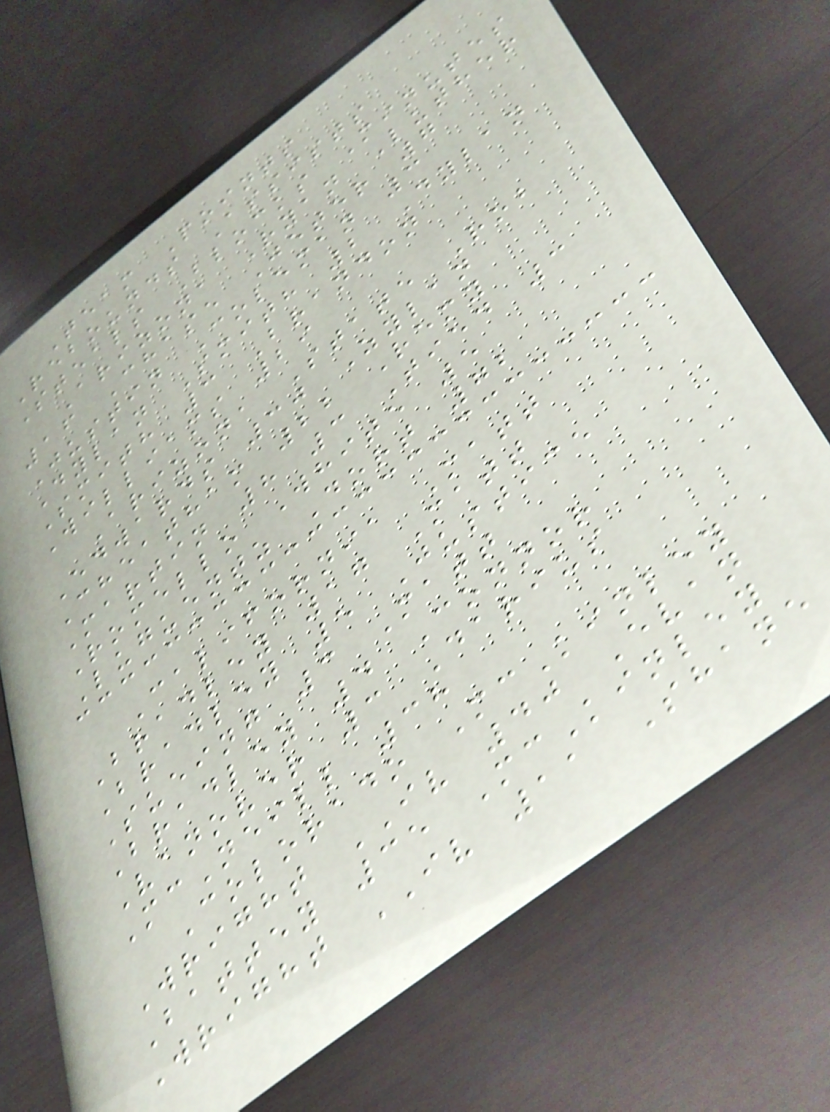Team Points
Rebounds Assists
Steals Blocks Minutes
Arizona Ryan Luther
16 Chase Jeter 7
Justin Coleman 3
Dylan Smith 2 Dylan
Smith 3 Brandon
Williams 29
Arizona State Rob
Edwards 30 Zylan
Cheatham 22 Remy
Martin 8 3 Tied 3
Romello White 5
Luguentz Dort 72
California Matt
Bradley 17 Matt
Bradley 5 Justice
Sueing 3 Matt
Bradley 4 Connor
Vanover 3 Darius
McNeill 38
Colorado McKinley
Wright IV 40 Evan
Battey 35 McKinley
Wright IV 11 Shane
